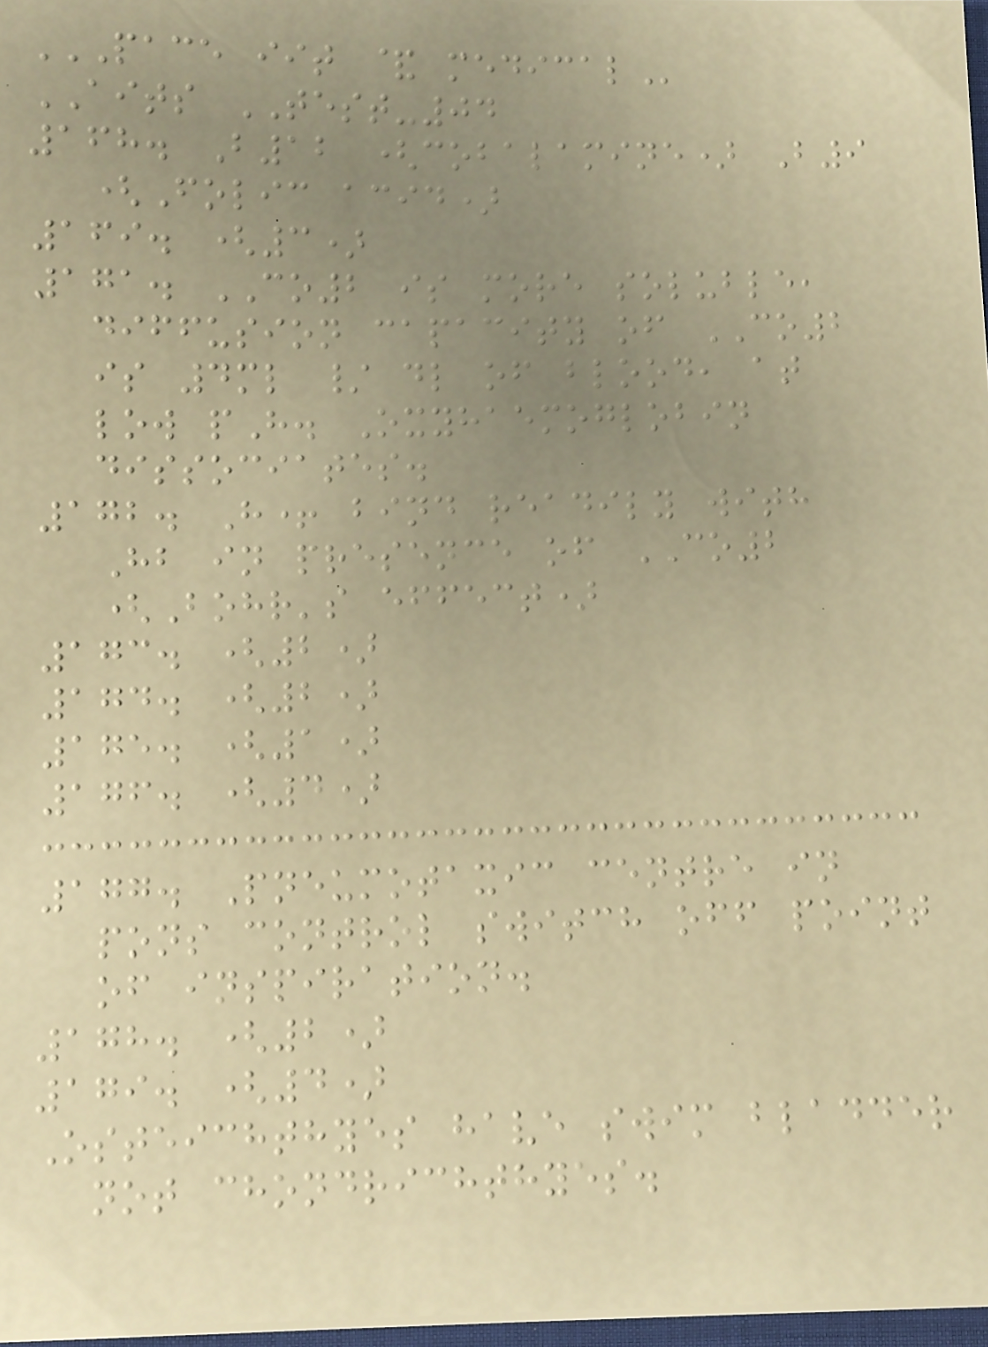PACE IIT & MEDICAL
AITS TEST-04
168. B12 (cobalamine) B9
(Folic acid)
169. (3)
171. CO2 is more soluble,
diffusion capacity of CO2
is 4ml / dl of blood, at
low pH. Oxyhaemoglobin
dissociates.
172. H+ bind readily with
Hb in presence of CO2
(Bohr's effect)
173. (2)
174. (2)
175. (1)
176. (4)
177. Pneumotaxic centre in
pons control switch off point
of inspiration.
178. (2)
179. (4)
Osteichthyes have swim bladder
not chondrichthyes.
